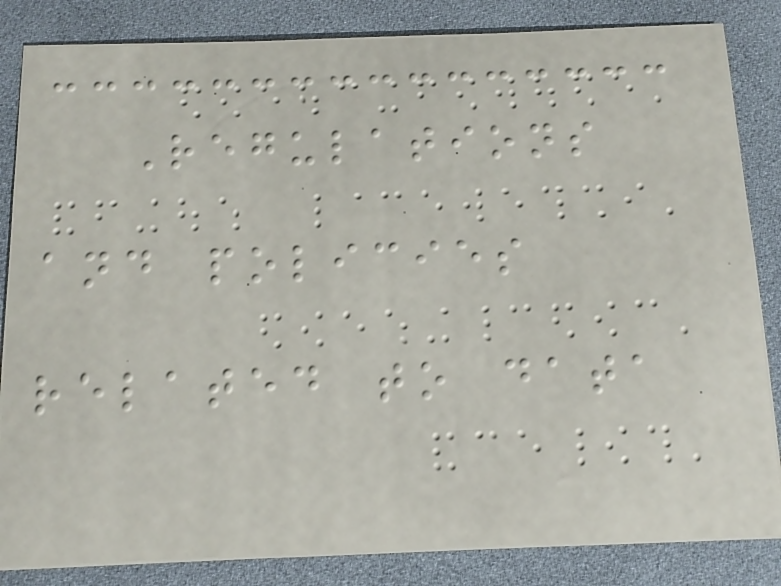Regulations
and policies
related to data
